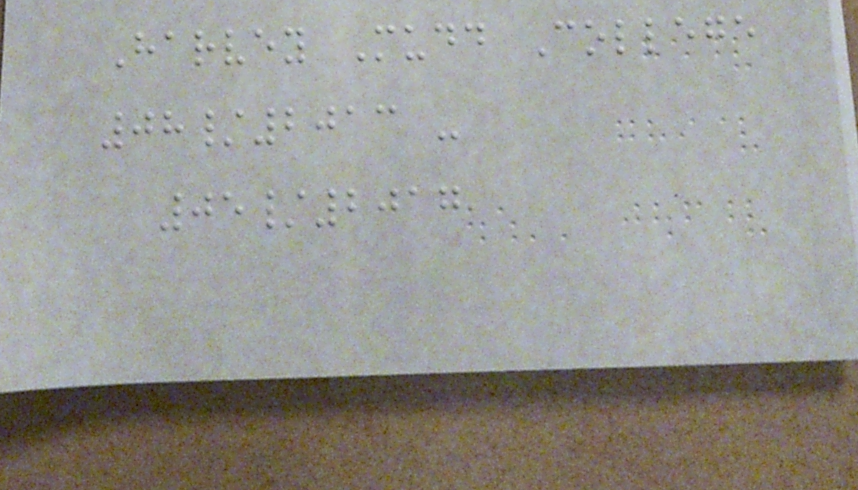Harvey Mudd College
08/2013 -
05/2017
